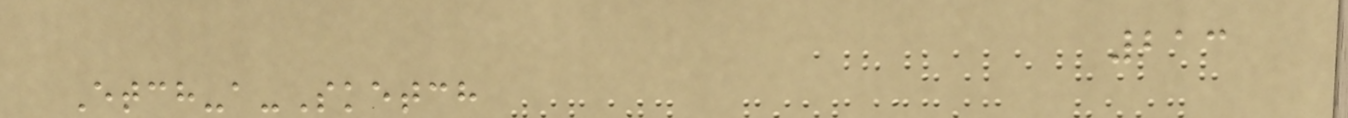213
Etch-a-Sketch
